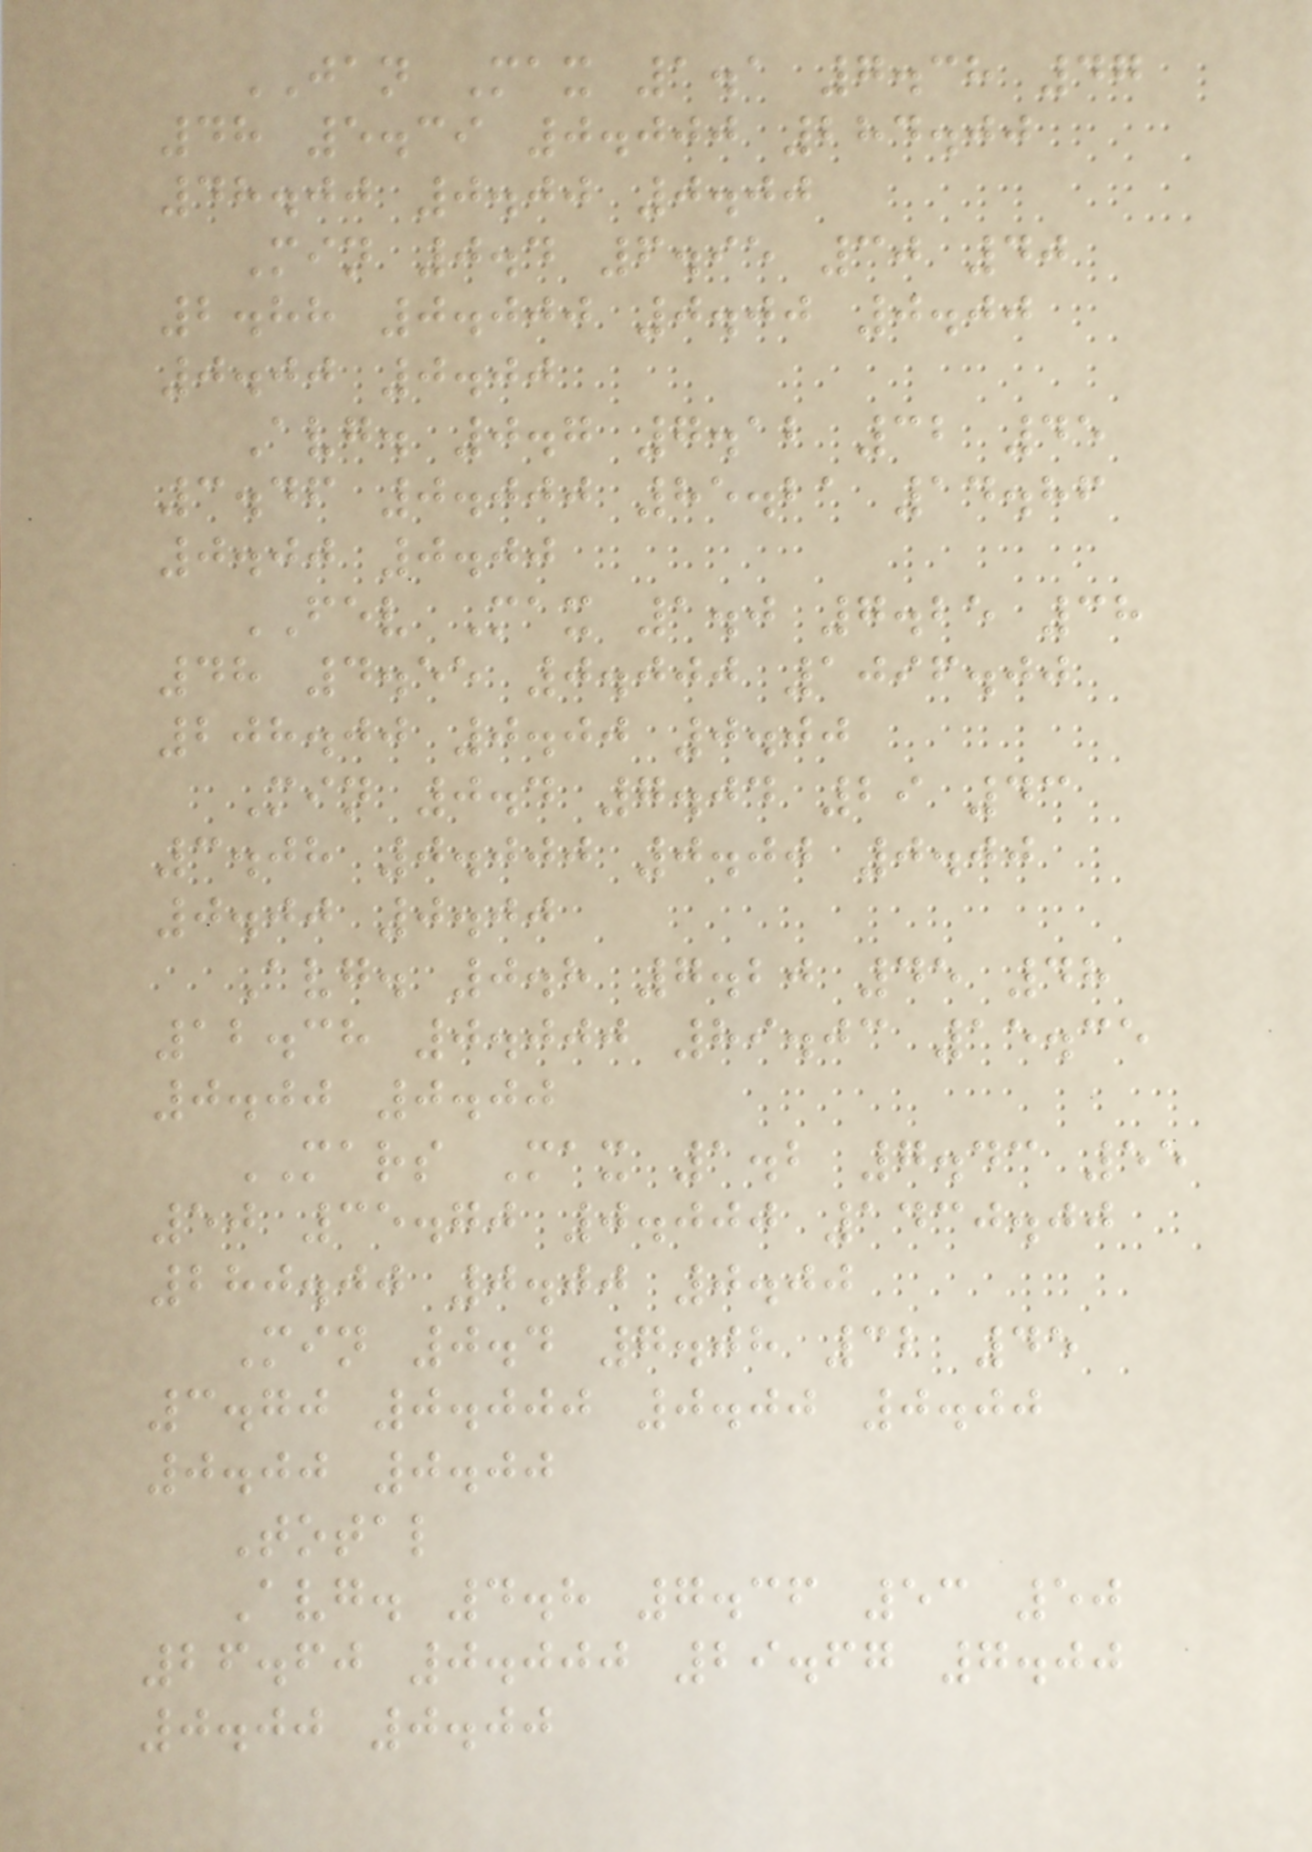JAN Max 1.1 7.38 47
48 5.39 0.000 284.00
48.00 0.00 0.00
Min 0.4 6.95 30 40
2.88 0.000 0.00 0.00
0.00 0.00
Avg. 0.7 7.12 32 45
3.46 0.000 85.21 14.86
0.00 0.00
FEV Max 1.0 7.25 38
48 4.55 0.000 1096.00
208.00 0.00 0.00
Min 0.4 7.04 29 43
3.08 0.000 0.00 0.00
0.00 0.00
Avg. 0.8 7.20 45 48
12.38 0.000 89.03 15.35
0.00 0.00
MARS Max 1.2 7.43 55
50 35.70 0.000 1430.00
280.00 0.00 0.00
Min 0.4 7.08 32 45
3.70 0.000 0.00 0.00
0.00 0.00
Total
Avg. 4.8 7.36 53 50
26.60 0.000 29.67 7.00
0.00 0.00
